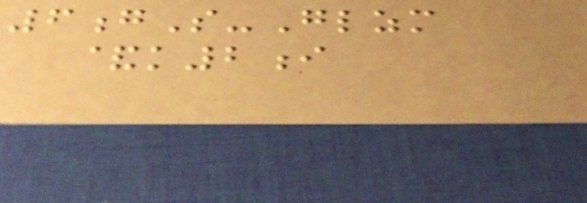6gS-Glzm
&k2i
